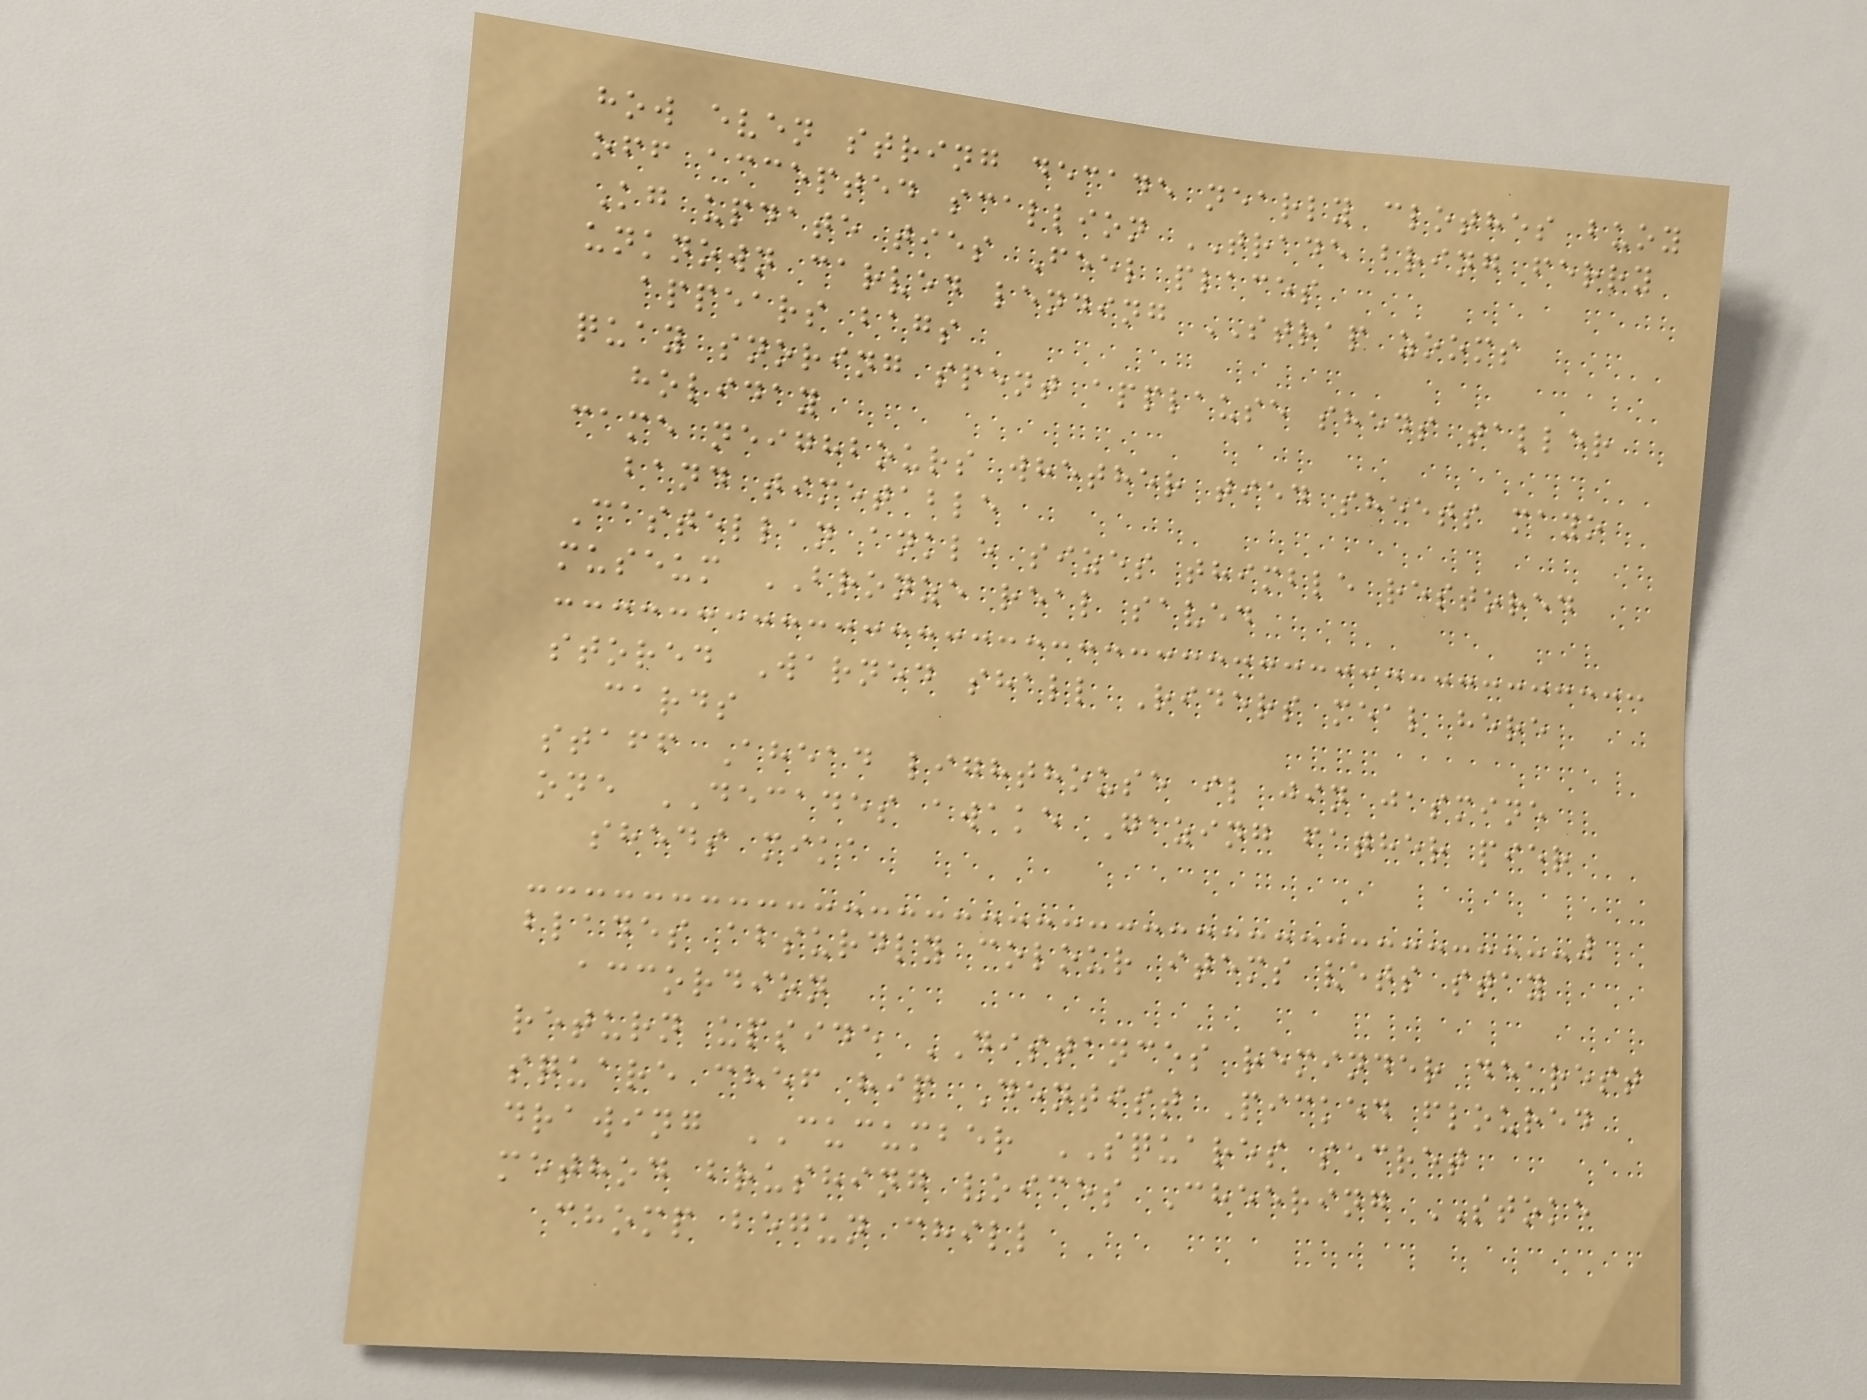how even string decade nearly clothes buoy
off accepted scallion TRADE bring ferry
Kg update ties Feel places
unknown carved lending STRAP zooms
appears bags
quay snoring spent applause sheds taller
holiday
came neighbours whether tied sheets mayo
band timetable
Castellan ankle sizes thimble restored
museum BRONZE real saved
stored Warned shall Riders meal here
cards
staff Ahead lighthouse il jin jasmine
one DECADES awake Gazing father pier
sheds mika
blades absurdly colour items vets stay
accordion
return upside DISTANCES reminder dearest
square chef hip Dentist Picked floured
drawing CUCUMBER SQUARES secret
method brushing voices Cheering STOKE
chomp begun chill
